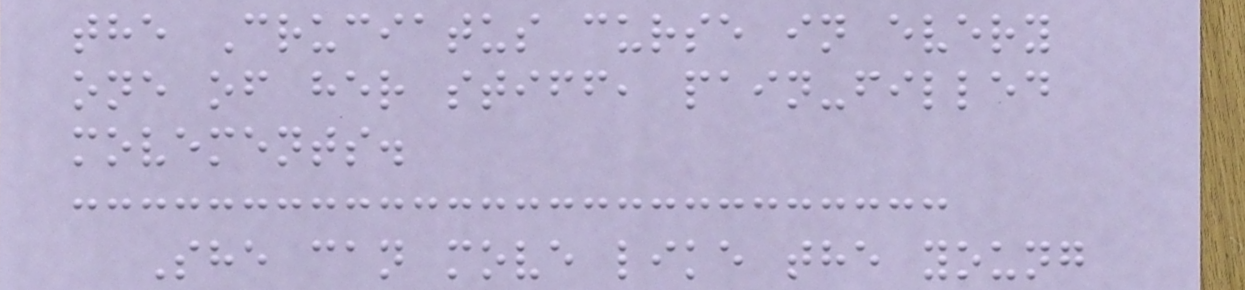the Cruciatus curse in every
one of her stiff, pain-filled
movements.
She can move like the young
